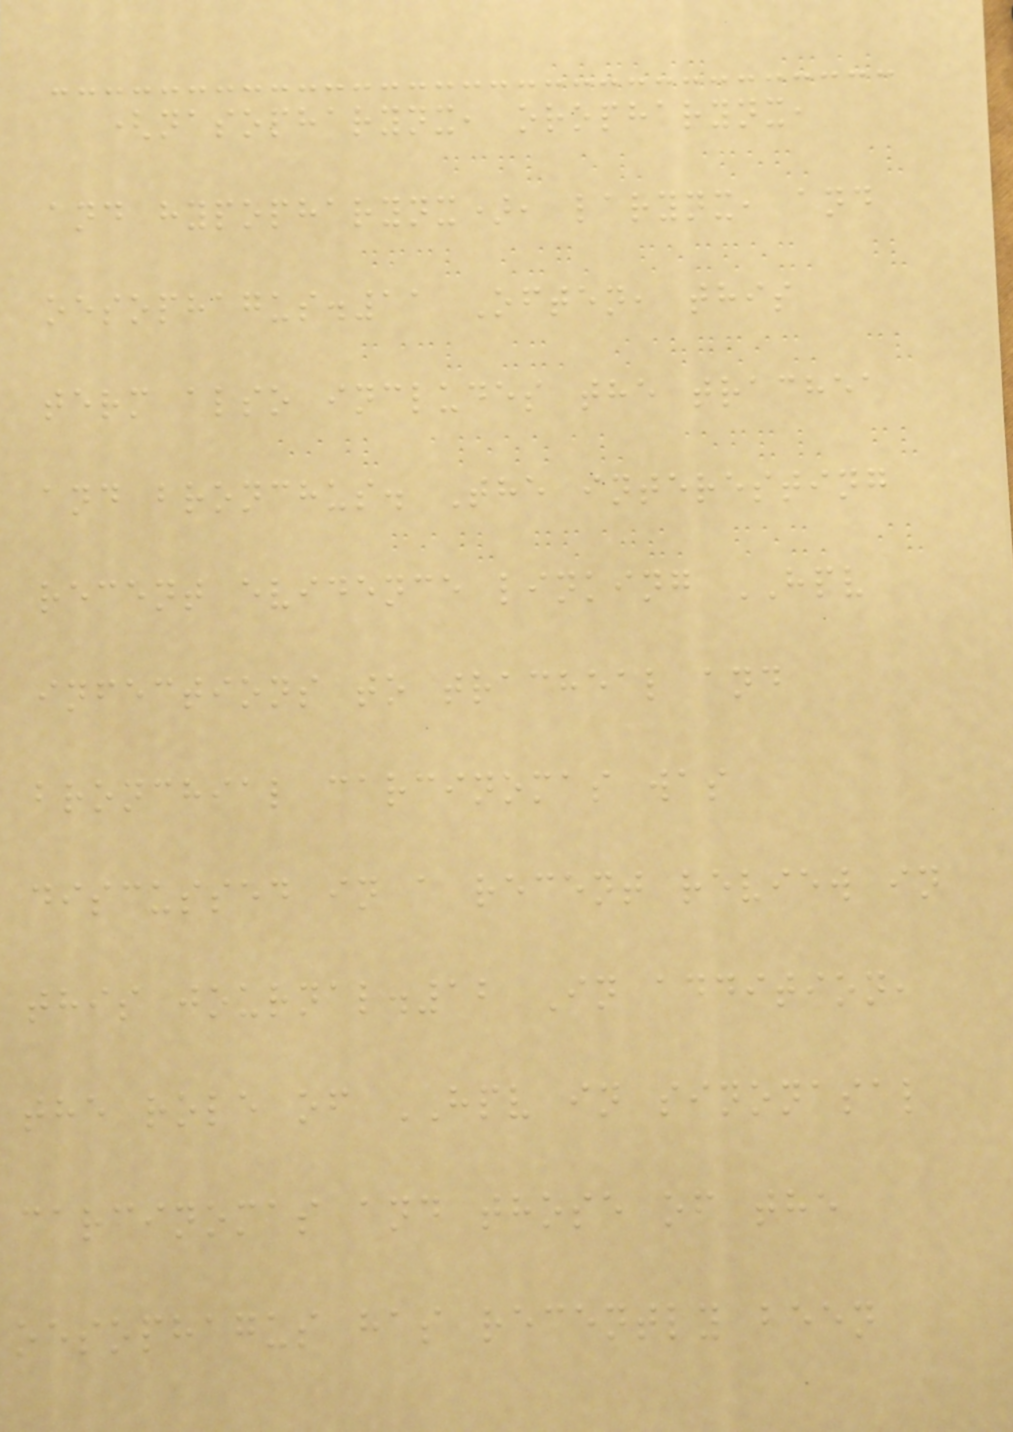(nasopharynx, oropharynx,
and hypopharynx), larynx, and
oesophagus.11 Often, this
term also includes the trachea
and bronchus. The interesting
recent evidence linking HPV
infections to tracheal and
bronchial carcinomas was
discussed in a recent review in
this journal.12 In addition,
the role of HPV in sinonasal
carcinomas and those of the
oesophagus has recently been
